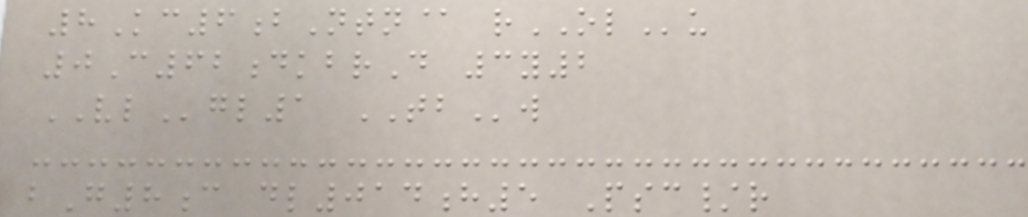8Kc6bNtn@ rOLu
0C62dkbrD 3y2
VLgl1 TBw
bG8c dl014h5 Psc/r
